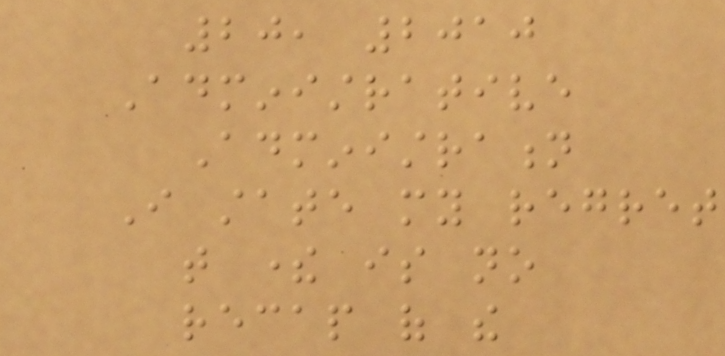20, 2010
Administrative
Administration
I state my regret
that there is no
recap of the
